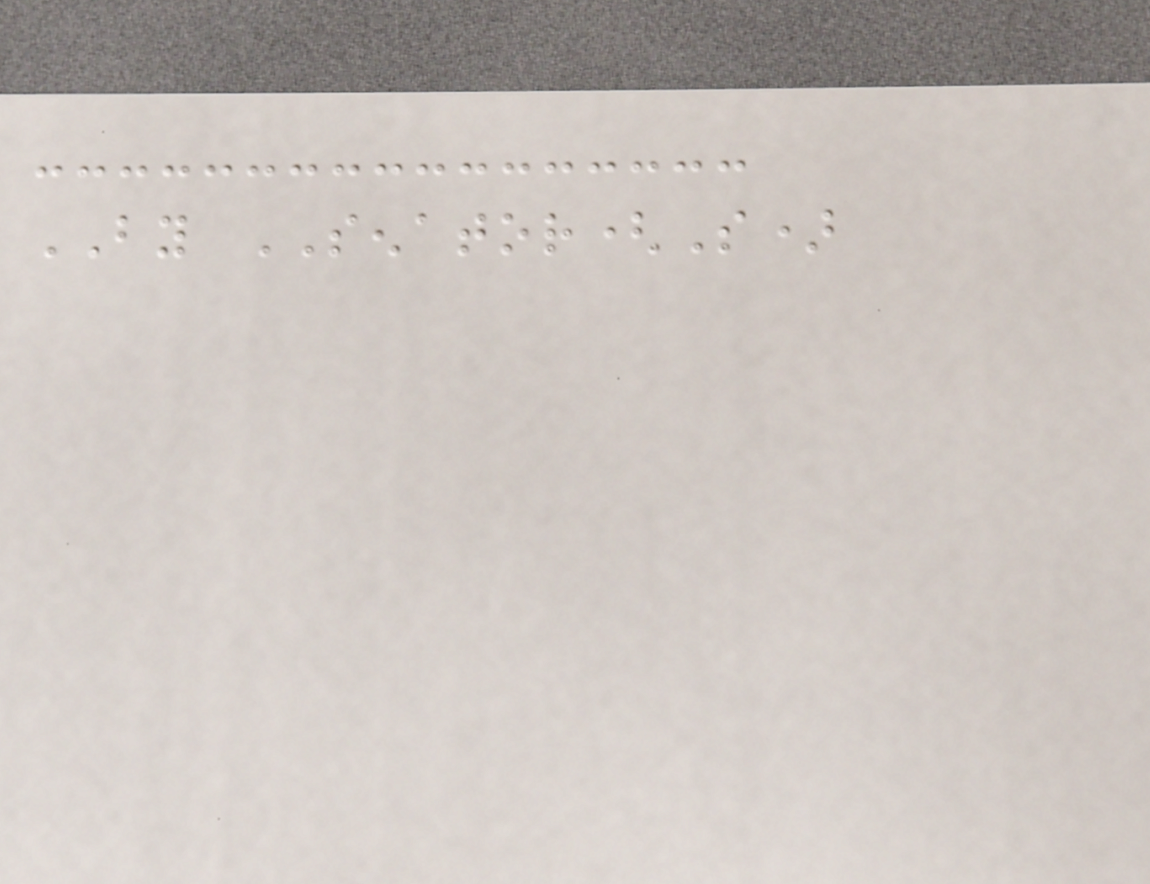BY SENATOR(S)
